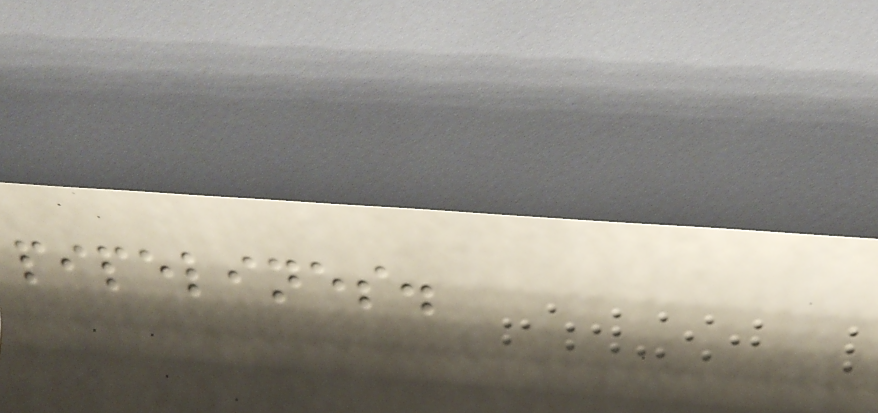pipelines.
